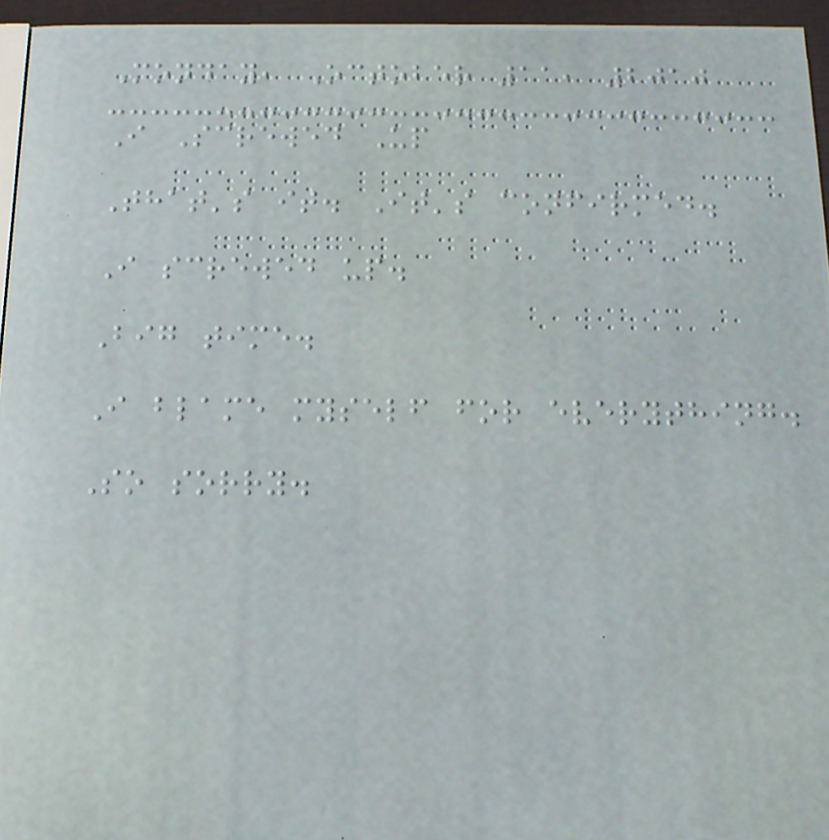Monday, October 11, 2010
I Screwed Up
That's it. It's confirmed.
I screwed up.
Big time.
I blame myself for everything.
So sorry.
